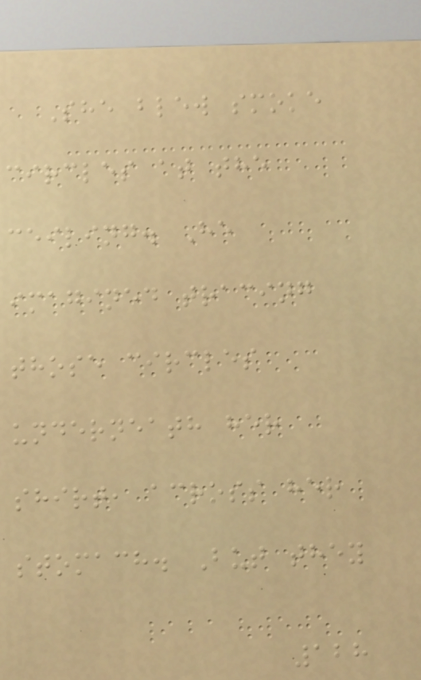She blew smoke
circles at the
ceiling. He
imagined tracing
those circles
underneath her
shirt, across her
stomach. But they
128
